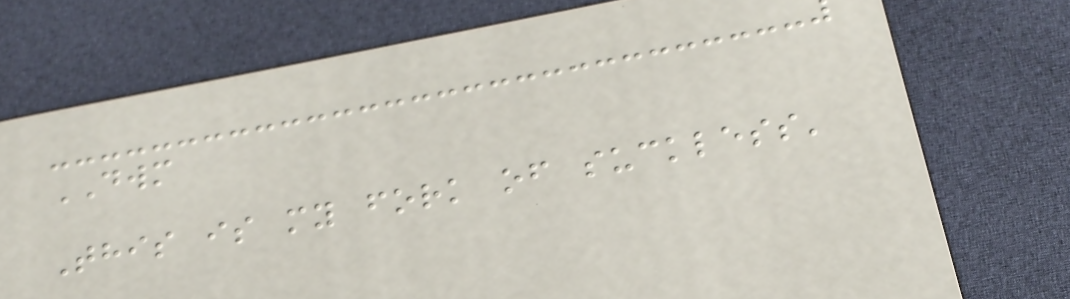DWM
This is my fork of suckless'
